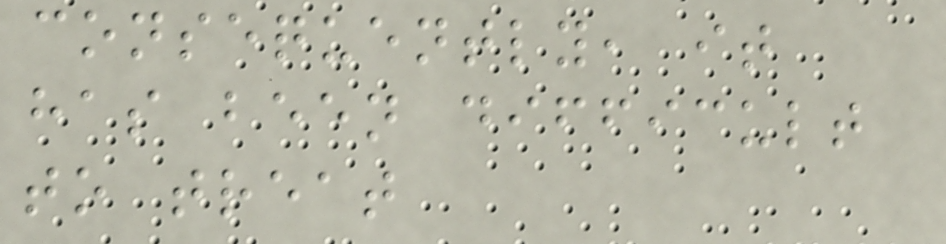consequently, it
has been difficult
to treat
